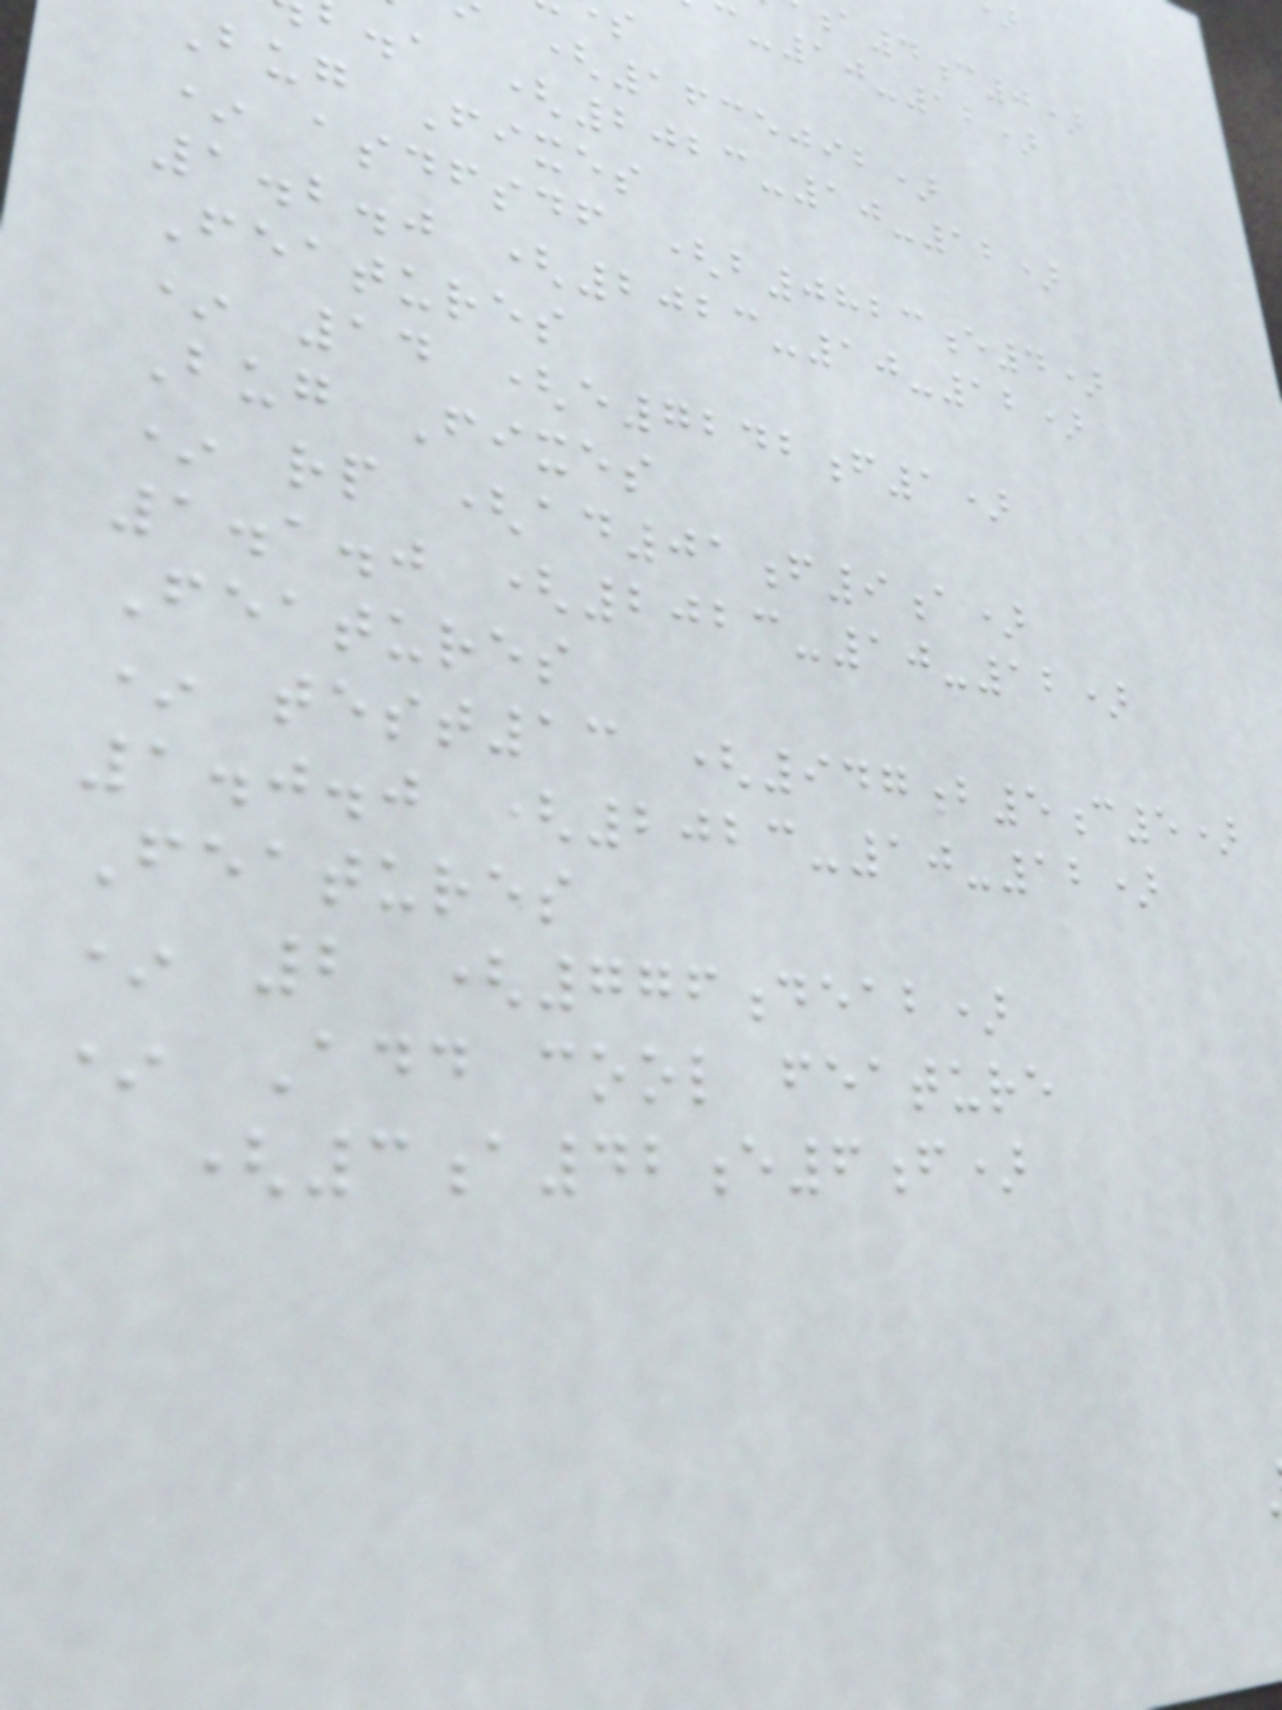a4c0)
-10-12)
(1635092)
.a (2023-10-12)
Bug Fixes
* asdfsdf (b0823e4)
1.2.0 (2023-10-12)
Features
* 14 (e7242f1)
Bug Fixes
* rp (ad01f9a)
1.1.0 (2023-10-12)
Features
* test13 (947b5c5)
1.0.0 (2023-10-12)
Features
* 2 (776deab)
* Add cool feature
(3a42e6f)
